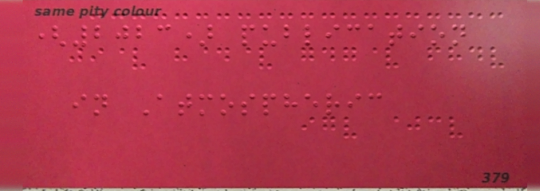(2023) publication
in Atmospheric
